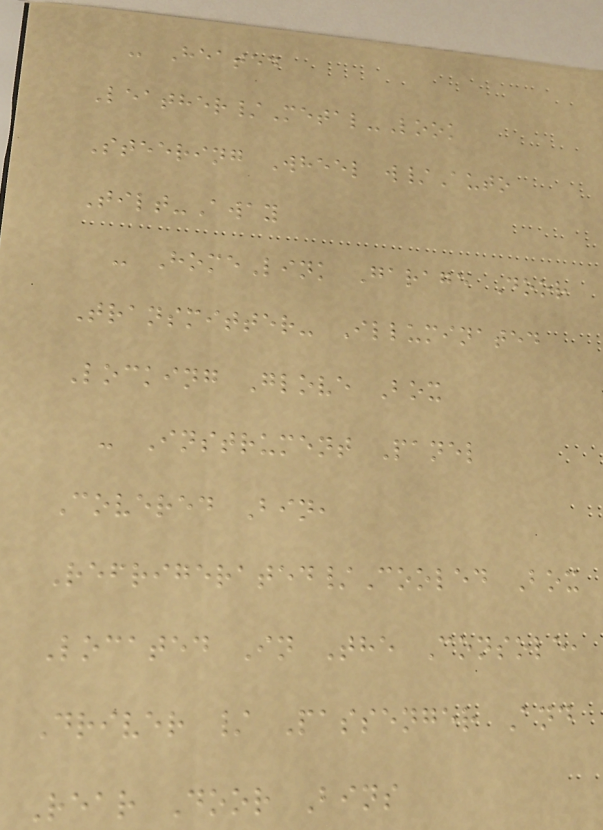- Heated
Leather/Metal-Look
Steering Wheel w/Auto
Tilt-Away
- HomeLink Garage Door
Transmitter- Illuminated
Locking Glove Box
- Instrument Panel
Covered Bin,
Refrigerated/Cooled Box
Located In The Console,
Driver / Passenger And
Rear Door Bins
